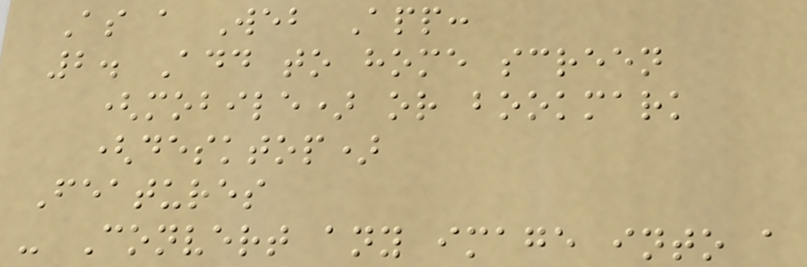As a Web App:
2. Add to home screen
(mobile) or bookmark
(desktop)
Features
- Convert any image into a
